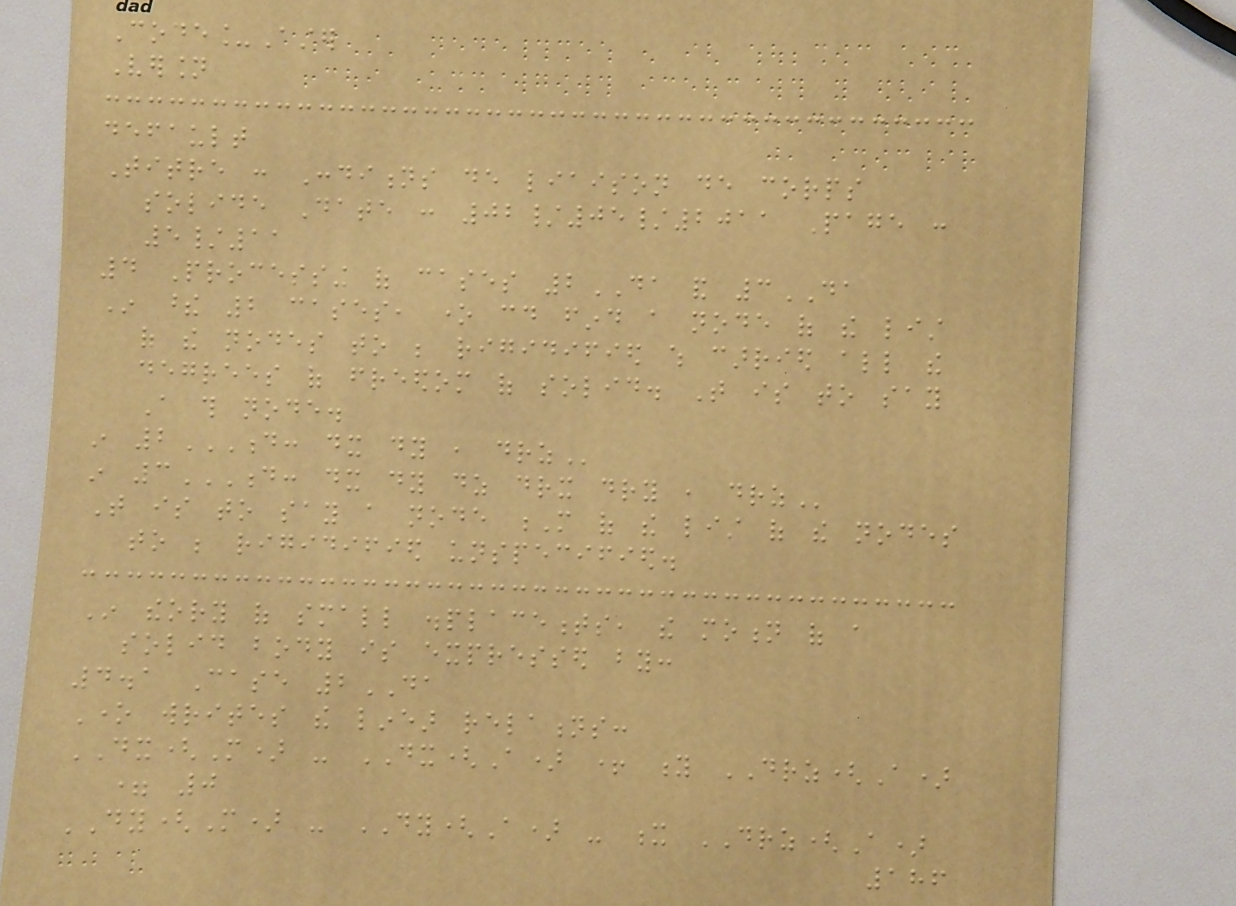Code_Aster
Version
default
Titre : Conditions de liaison de corps
solide Date : 02/05/2011 Page :
5/11
4 Processing of cases 2DA and 3DA
In these 2 cases, one could find a node of the list
of the nodes to be rigidified which carried all the
degrees of freedom of solid. That is to say
A this node.
in 2D: DX DY , DRZ
in 3D: DX DY DZ DRX DRY , DRZ
That is to say a node M of the list of the nodes
to be rigidified unspecified.
In theory of small displacements, the motion of a
solid body is expressed by:
4.1 Case 2DA
One writes the linear relations:
DX(M) - DX(A) + y DRZ(A)
= 0
DY(M) - DY(A) - x DRZ(A)
186
